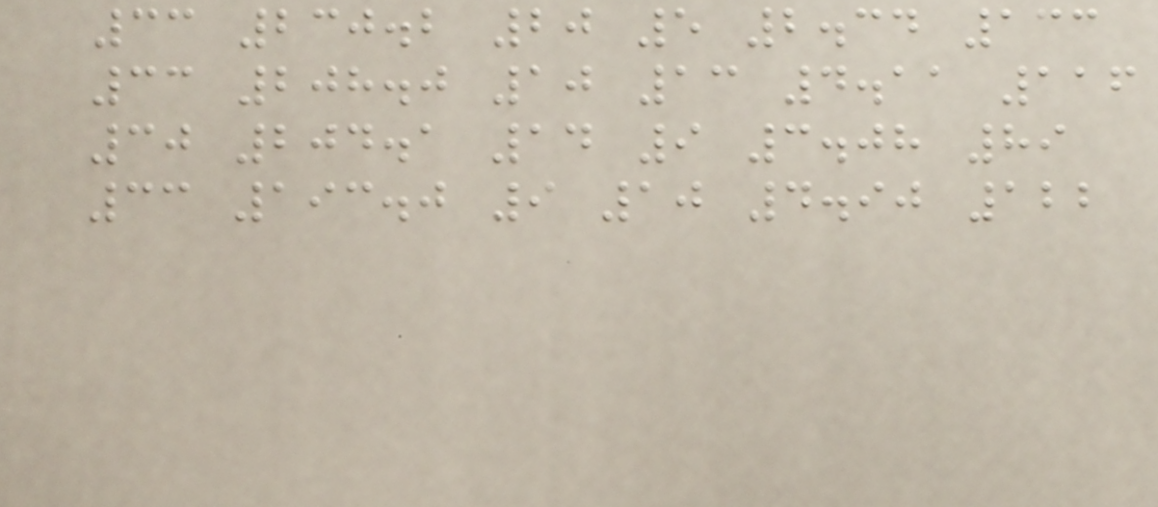33 230.2 20 5 2.34 133
33 208.0 10 13 4.11 116
30 204.1 14 9 3.08 89
33 193.0 9 10 4.90 122
